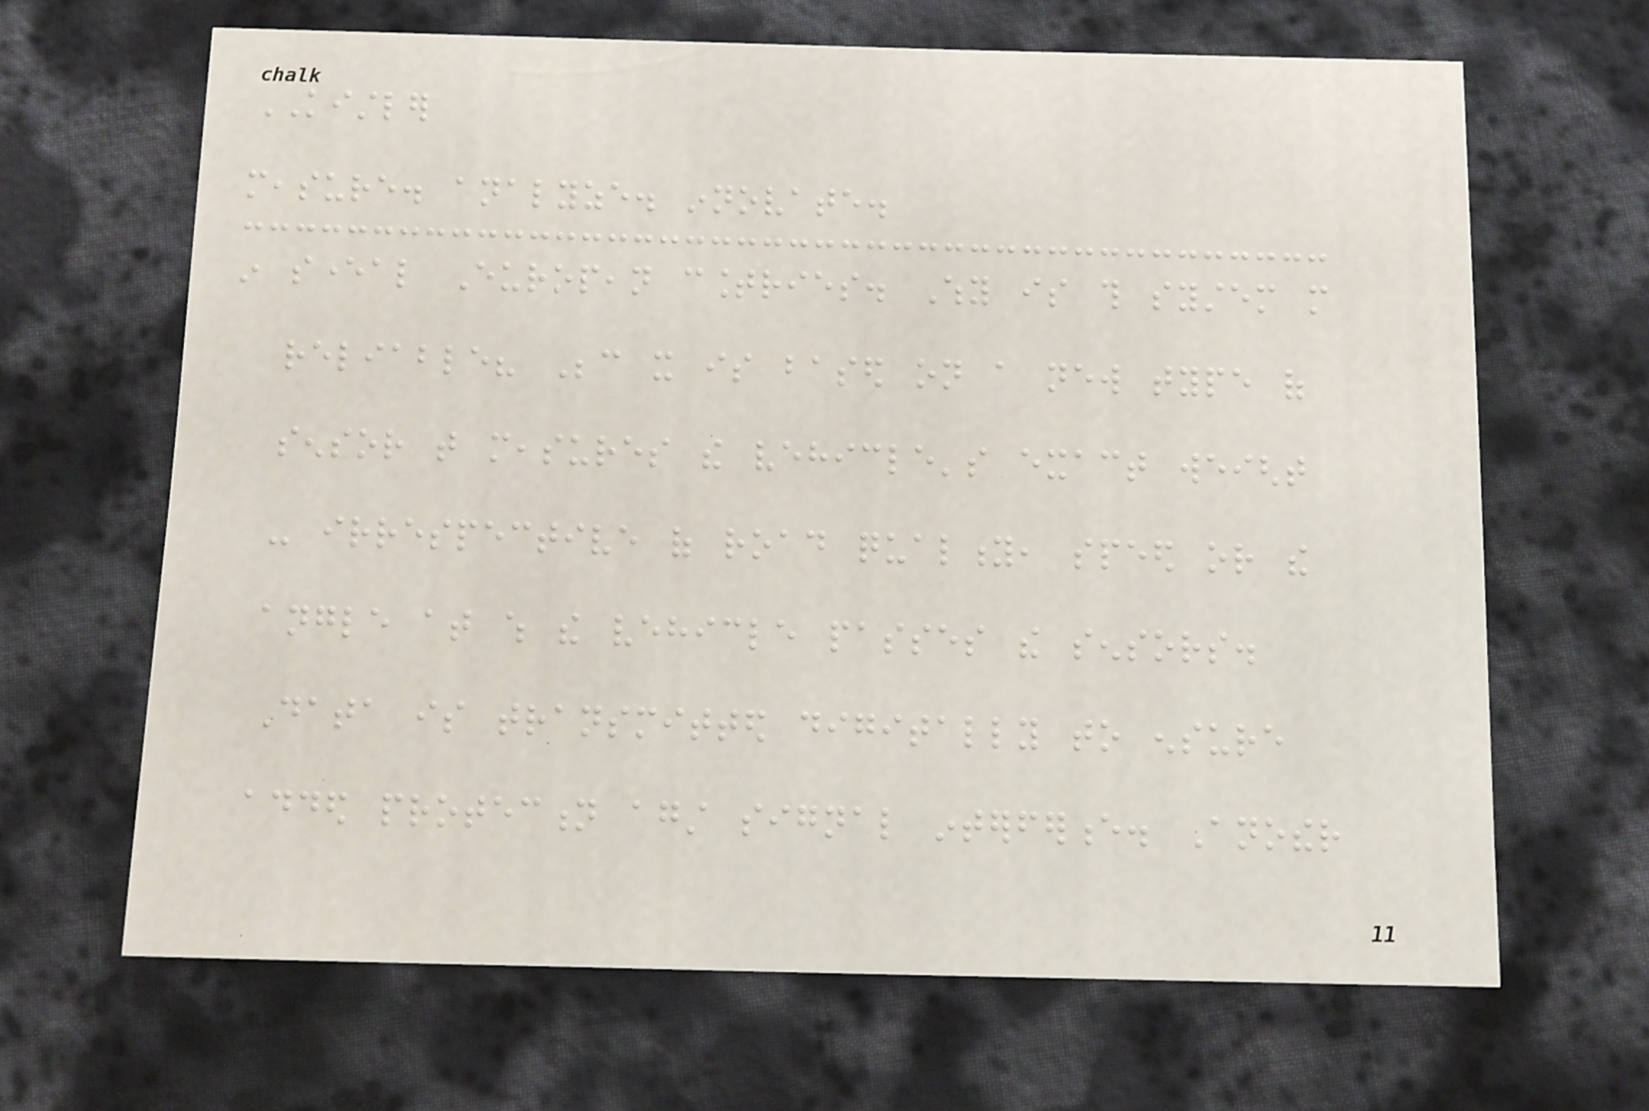KISTLER
measure. analyze. innovate.
in several European countries. Why is this system more
reliable? Because it is based on a new type of
sensor that measures the vehicle's exact weight
- irrespective of road quality, speed or the
angle at which the vehicle passes the sensors.
Data is transmitted digitally to ensure
added protection against signal interference. Another
